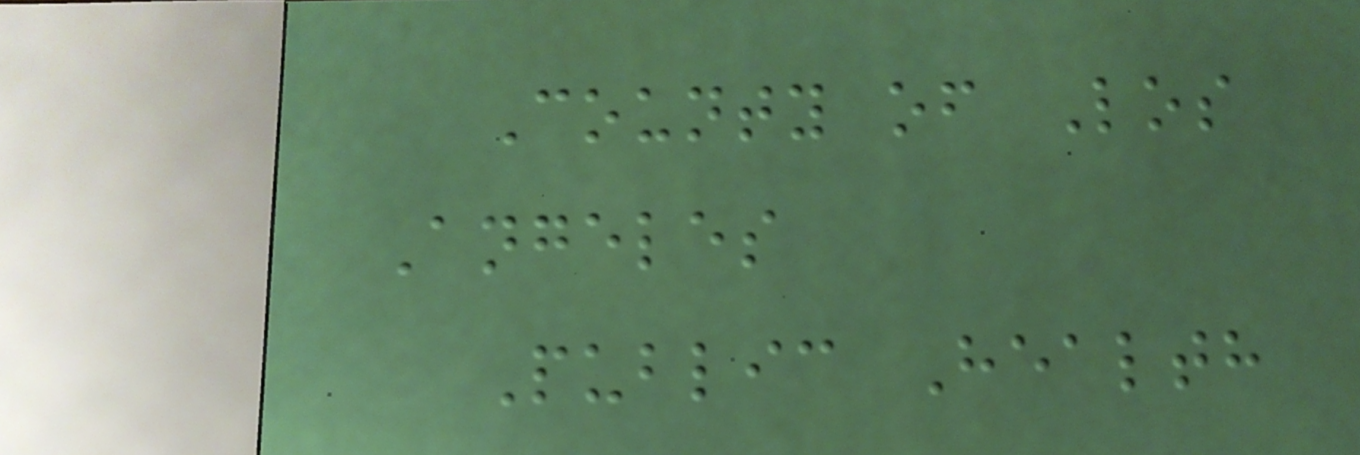County of Los
Angeles
Public Health
